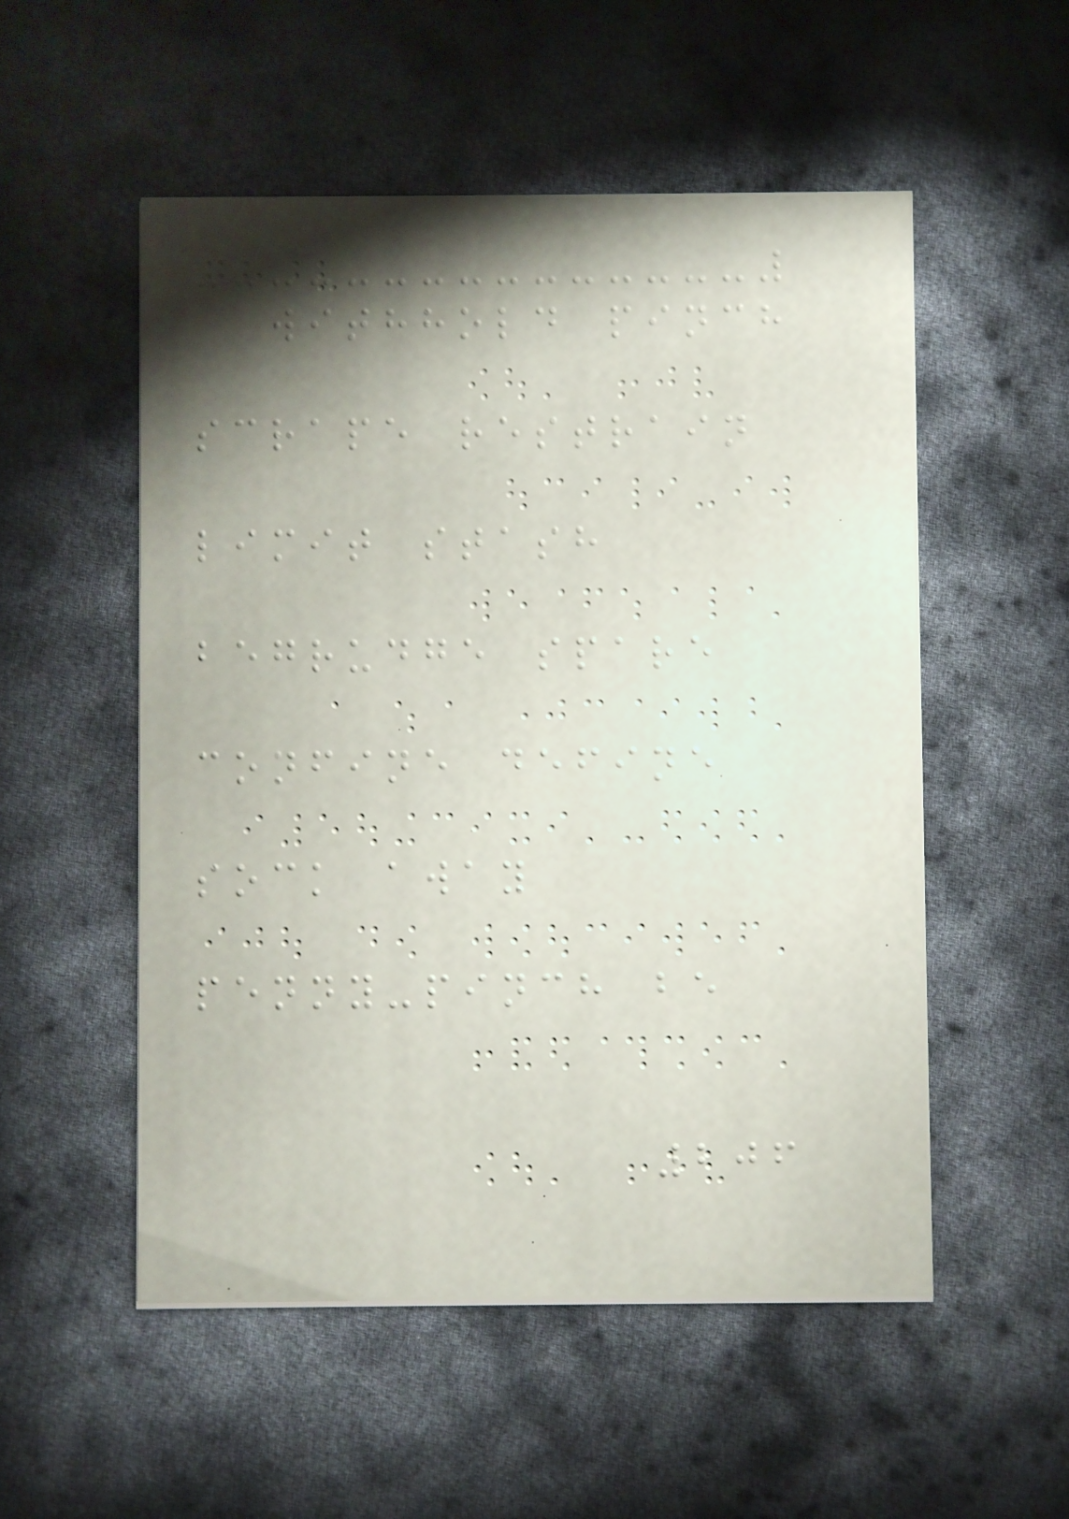withhold pinch
scrape restrain
limit stash
begrudge spare
confine define
sock away
penny-pinch be
206
